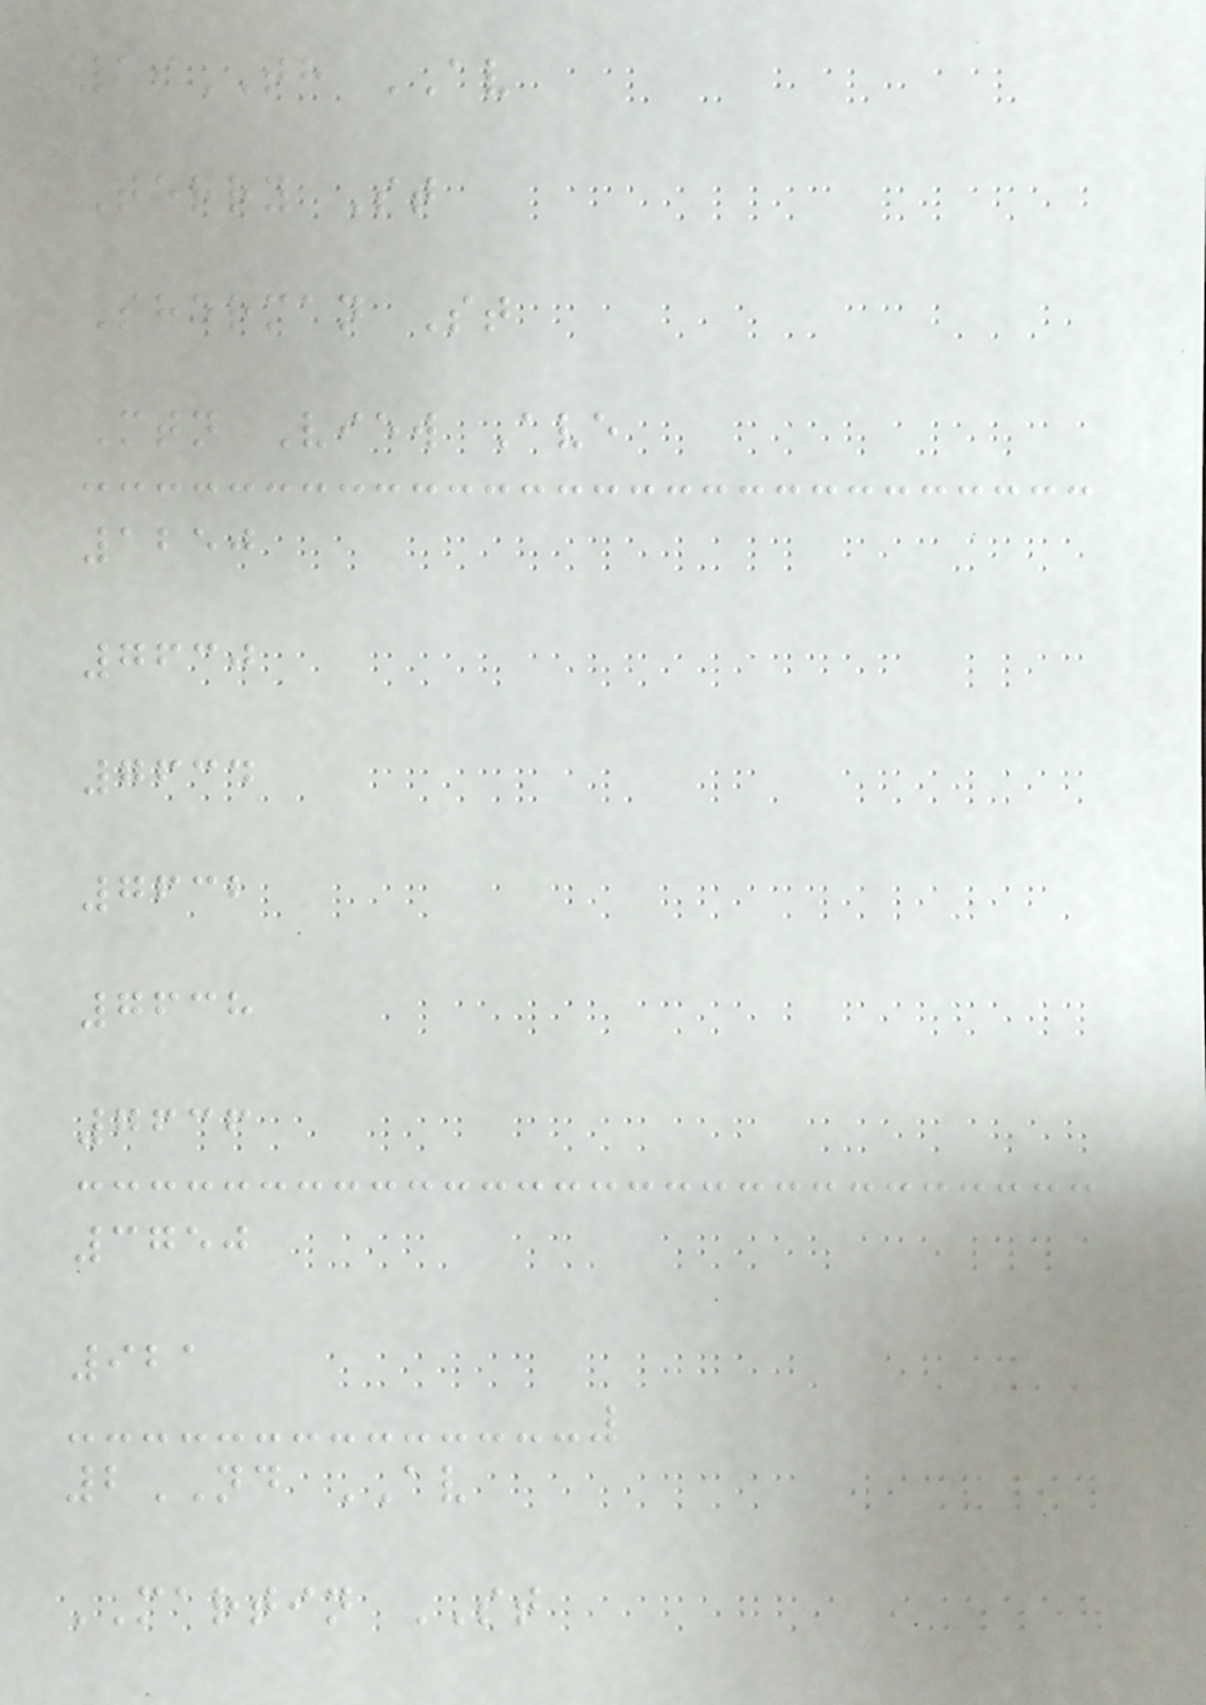19TH AV
Terry St
Sherman St
Mtn View Ave
1250
7630
7634
7632
7638
7636
3750
921
2ND AV
MARTIN ST
